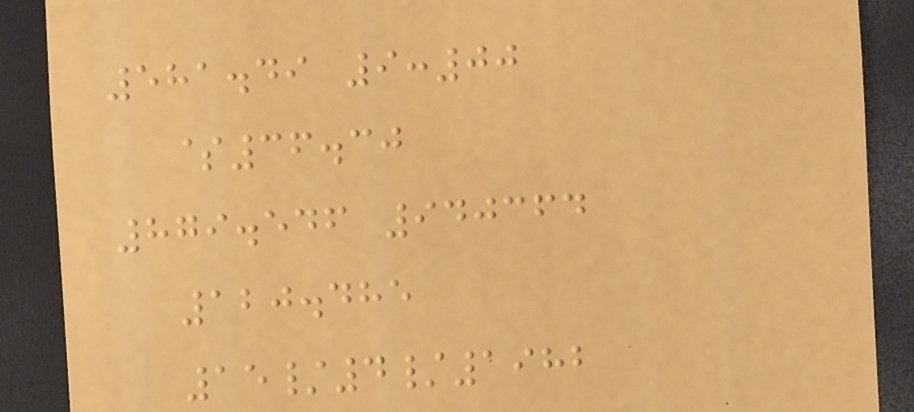581.49 9:00
$36.30
879.546 940364
120.485
15/4/1982
